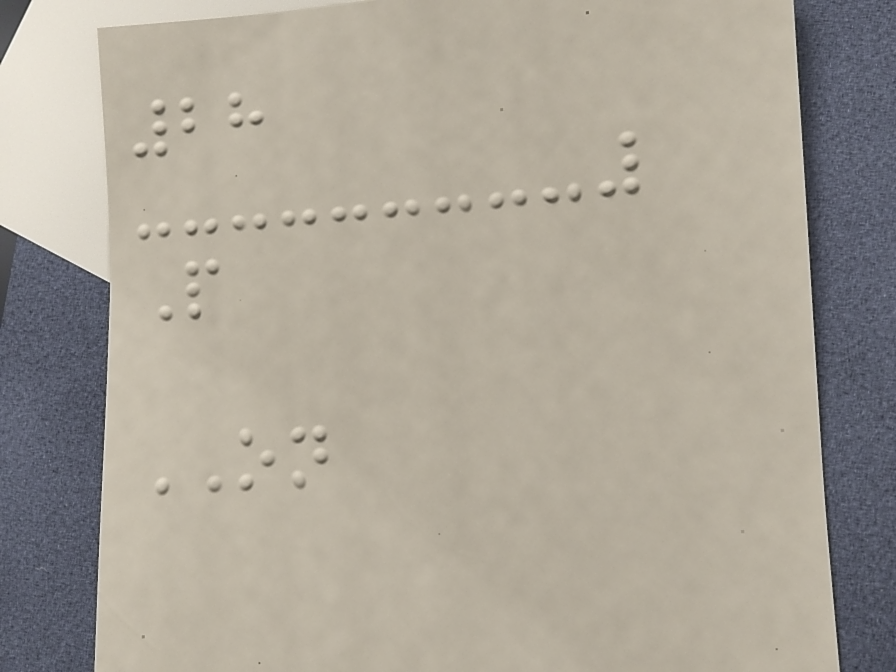28
P
ON
